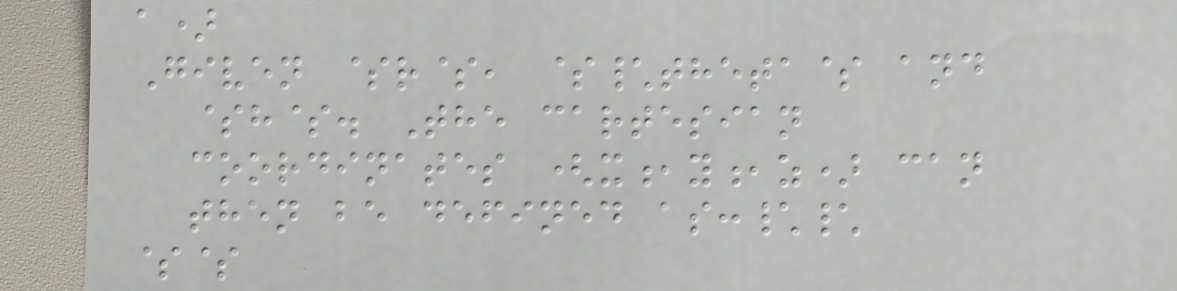a)
Given $r$, $\theta$ and
$h$. The cartesian
coordinates (x,y,z) can
then be defined as:\\
$$
